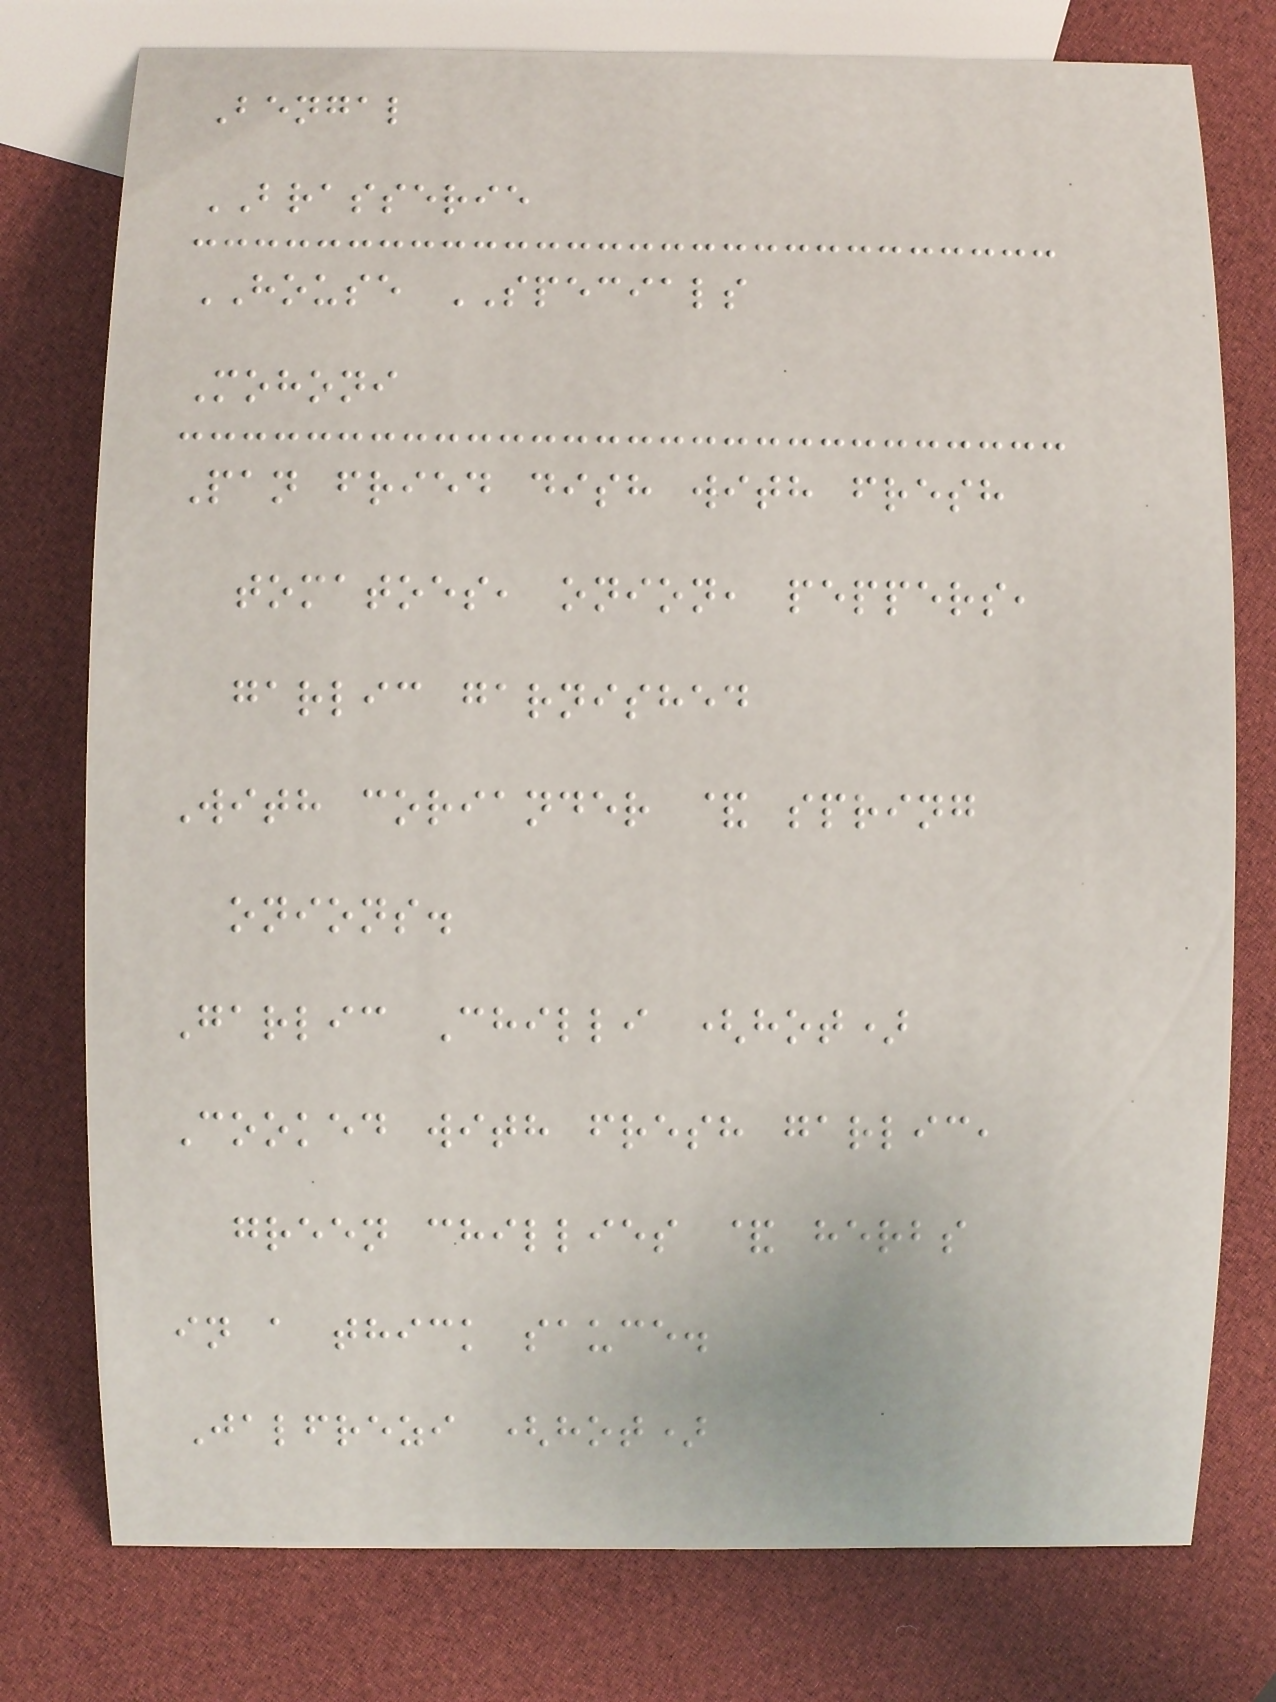Bengal
BRASSERIE
HOUSE SPECIALS
Mohoni
Pan fried dish with fresh
tomatoes, onion, peppers,
garlic garnished
With coriander & spring
onions.
Garlic Chilli (hot)
Cooked with fresh garlic,
green chillies & herbs
in a thick sauce.
Jalfrezi (hot)
